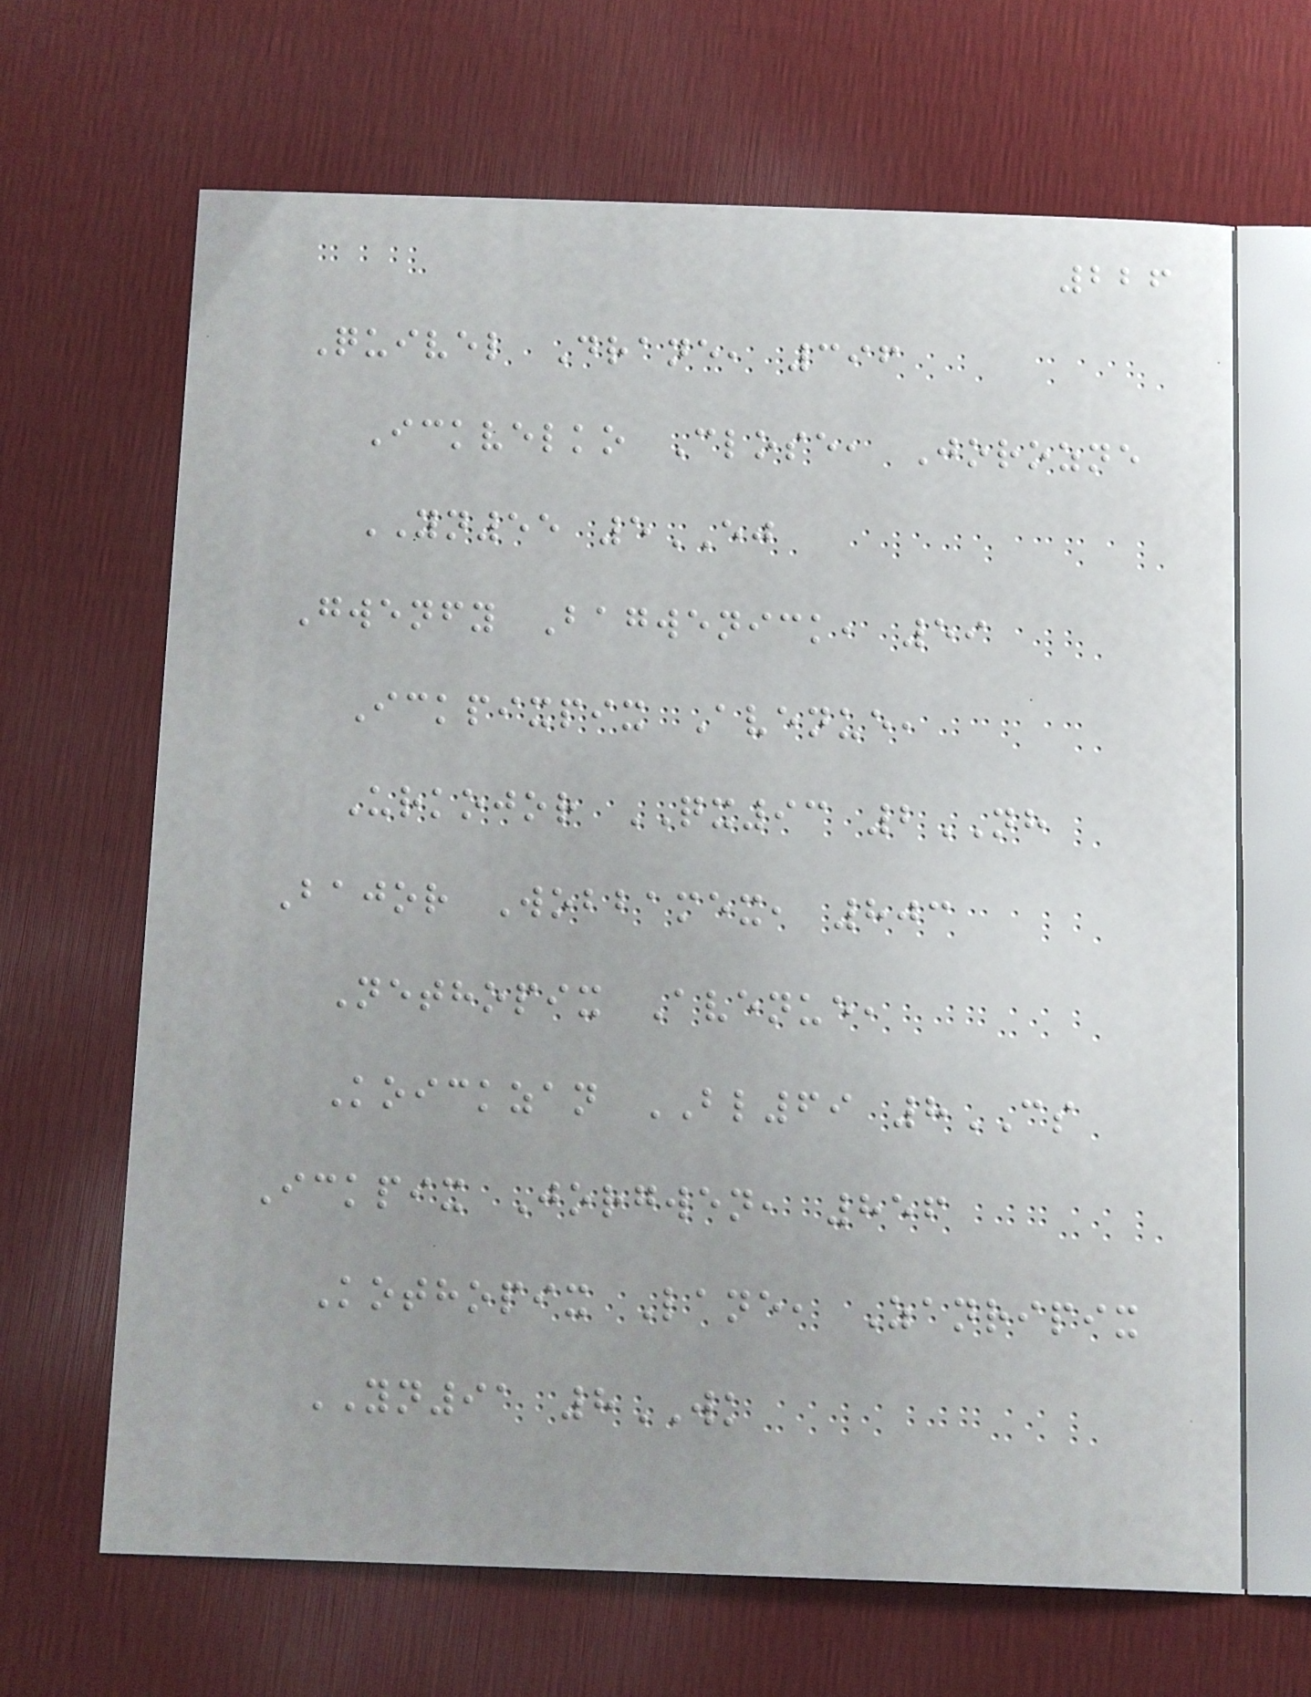226
Quivel Drane, 396
Ickvelko Close, Jorozne
YN55 5EJ
Gwenfy Bagwenick, 59
Ickpixpix Avenue,
Urkojor QX93 2NH
Bajor Wobbamex, 803
Nethopix Avenue,
Koickzan BL69 8CS
Ickpix Jorgwen, 856
Kothopix Lane, Zanripix
YN91 8WK
